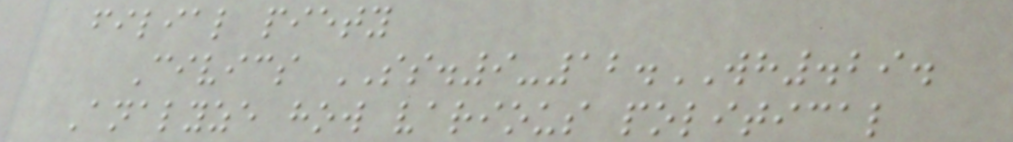filial piety
Civics SS.9-12.WH.29.
Analyze how various political
